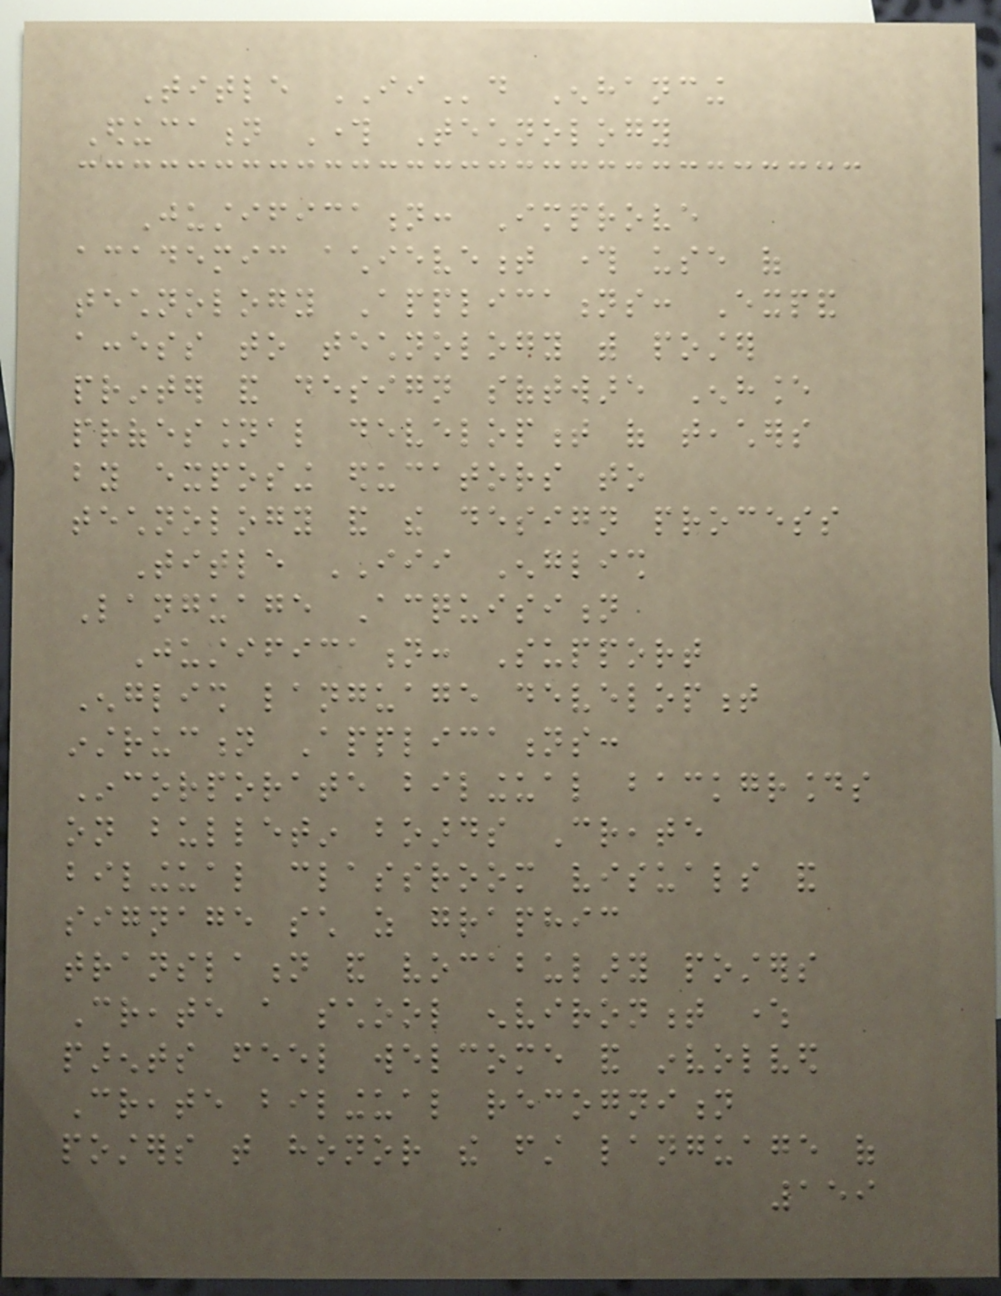Title IId Enhancing
Education Through Technology
Justification: Improve
academic achievement through use of
technology Applications: Expand
access to technology with poster
printer and design software Enhance
professional development of teachers
by exposing educators to
technology and the design process
Title III English
Language Acquisition
Justification: Support
English language development
instruction Applications:
Incorporate bilingual backgrounds
on bulletin boards Create
bilingual classroom visuals and
signage such as graphic
translation and vocabulary posters
Create a school environment where
parents feel welcome and involved
Create bilingual recognition
posters that honor the first language of
159
